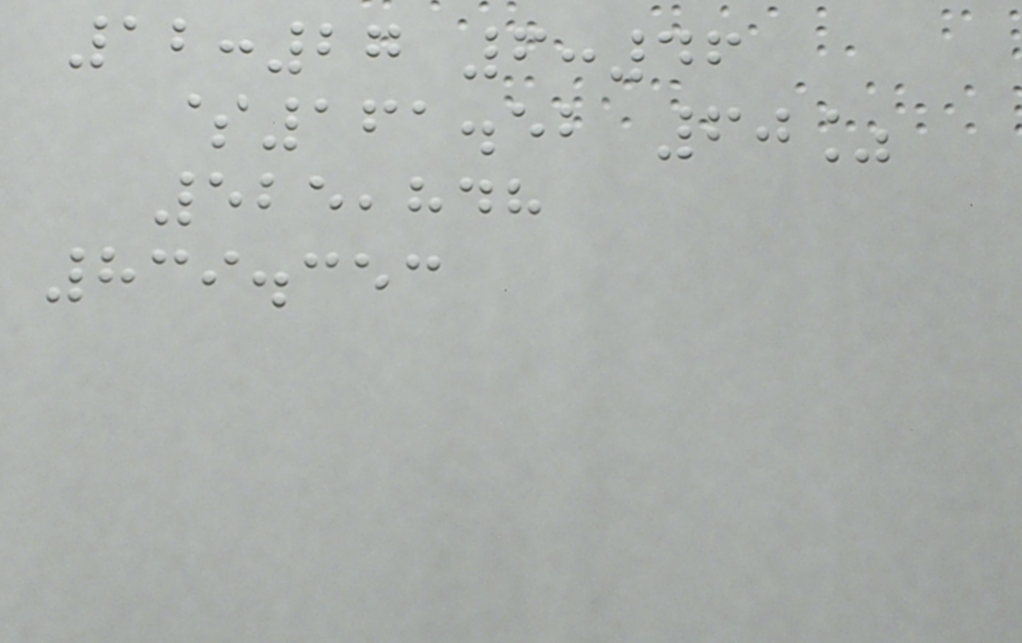12:27 6:46
$161.52 60%
525,848
839.353
